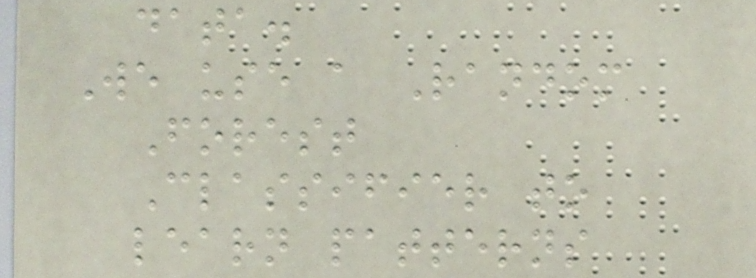data.
We use a Random
Forest
Classifier to
learn patterns
